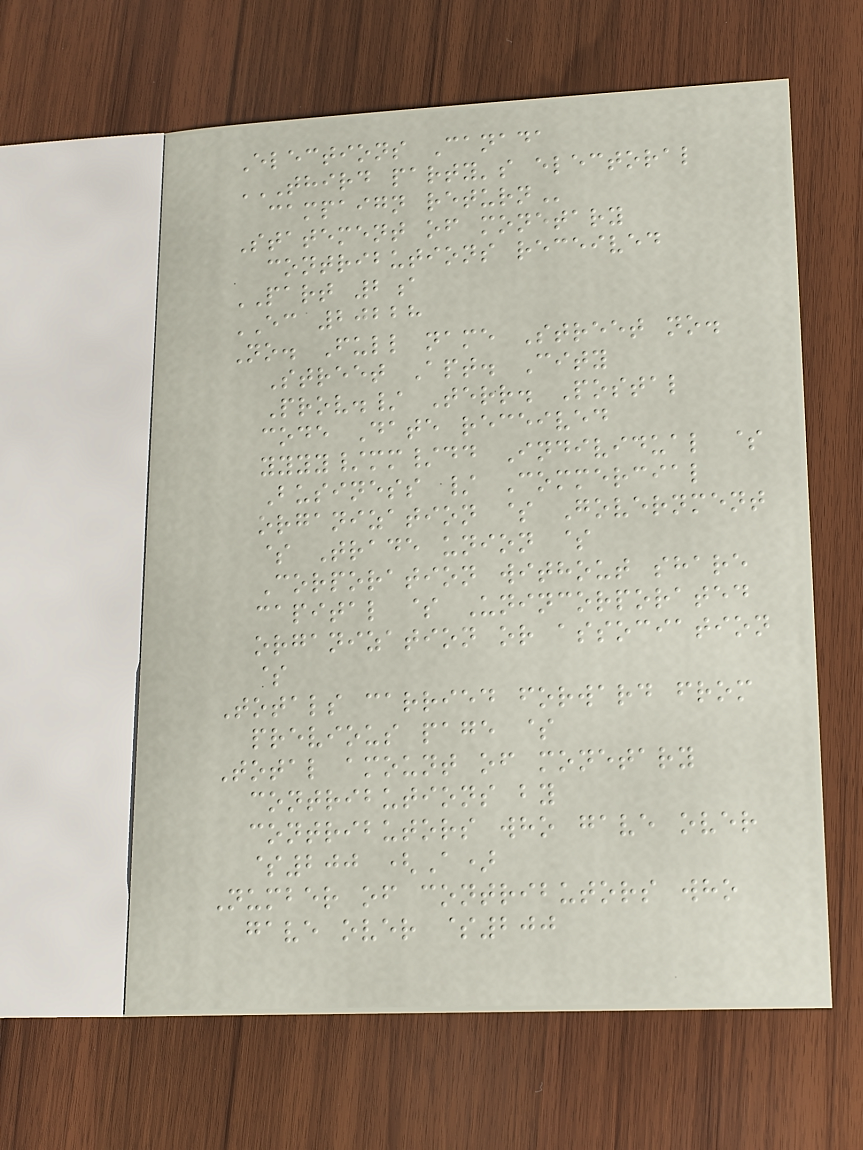Elections Canada
THIRD PARTY'S ELECTORAL
CAMPAIGN RETURN
Statement of monetary
contributions received
PART 2a
EC 20228
No. Full name Street no.
Street Apt. City
Prov./ Terr. Postal
code Date received
yyyy/mm/dd Individual $
Business / Commercial
organization $ Government
$ Trade union $
Corporation without share
capital $ Unincorporated
organization or association
$
Totals carried forward from
previous page $
Total amount of monetary
contributions by
contributors who gave over
$200 (A)
Number of contributors who
gave over $200
